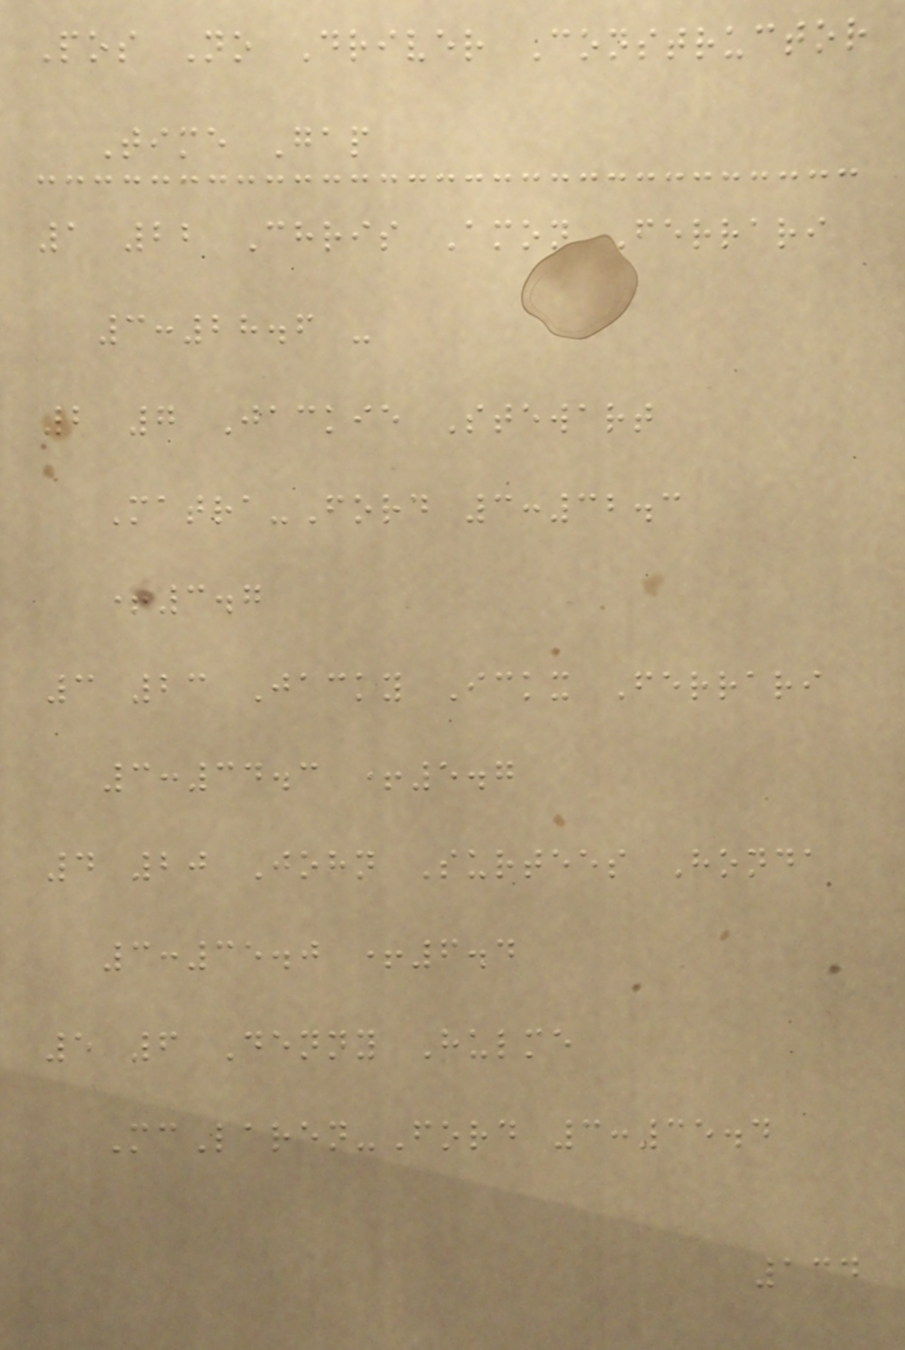Pos No Driver Constructor
Time Gap
1 22 Chris Amon Ferrari
3:28.6 -
2 7 Jackie Stewart
Matra-Ford 3:32.3
+3.7
3 23 Jacky Ickx Ferrari
3:34.3 +5.7
4 20 John Surtees Honda
3:35.0 +6.4
5 6 Denny Hulme
McLaren-Ford 3:35.4
134
